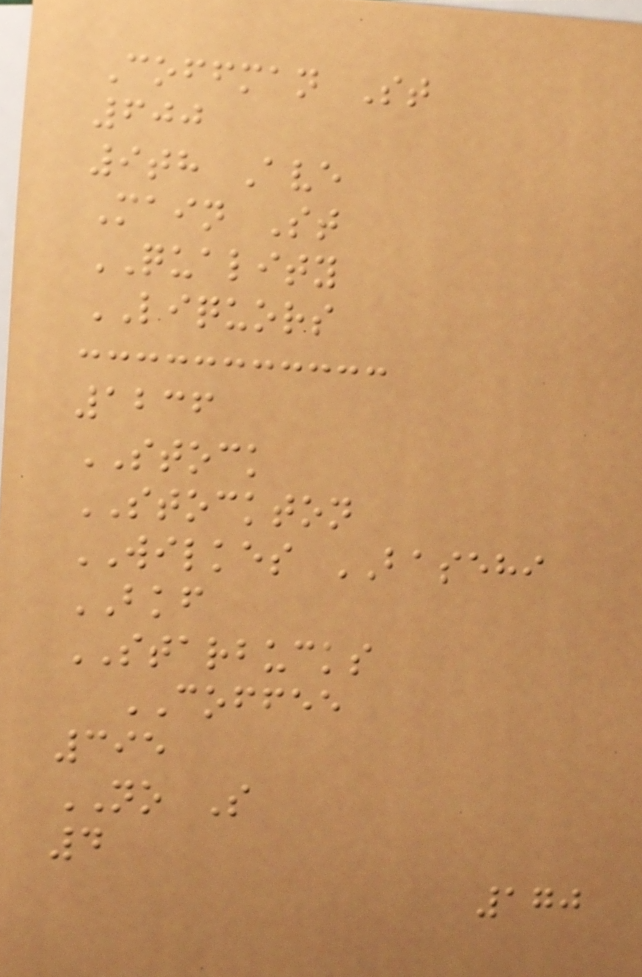Coffman St
600
9th Ave
Main St
QUALITY
LIQUORS
1236
STOCK
STOCKTON
WILKES BASEHI
BKF
STARBUCKS
COFFEE
395
NO S
4
170
